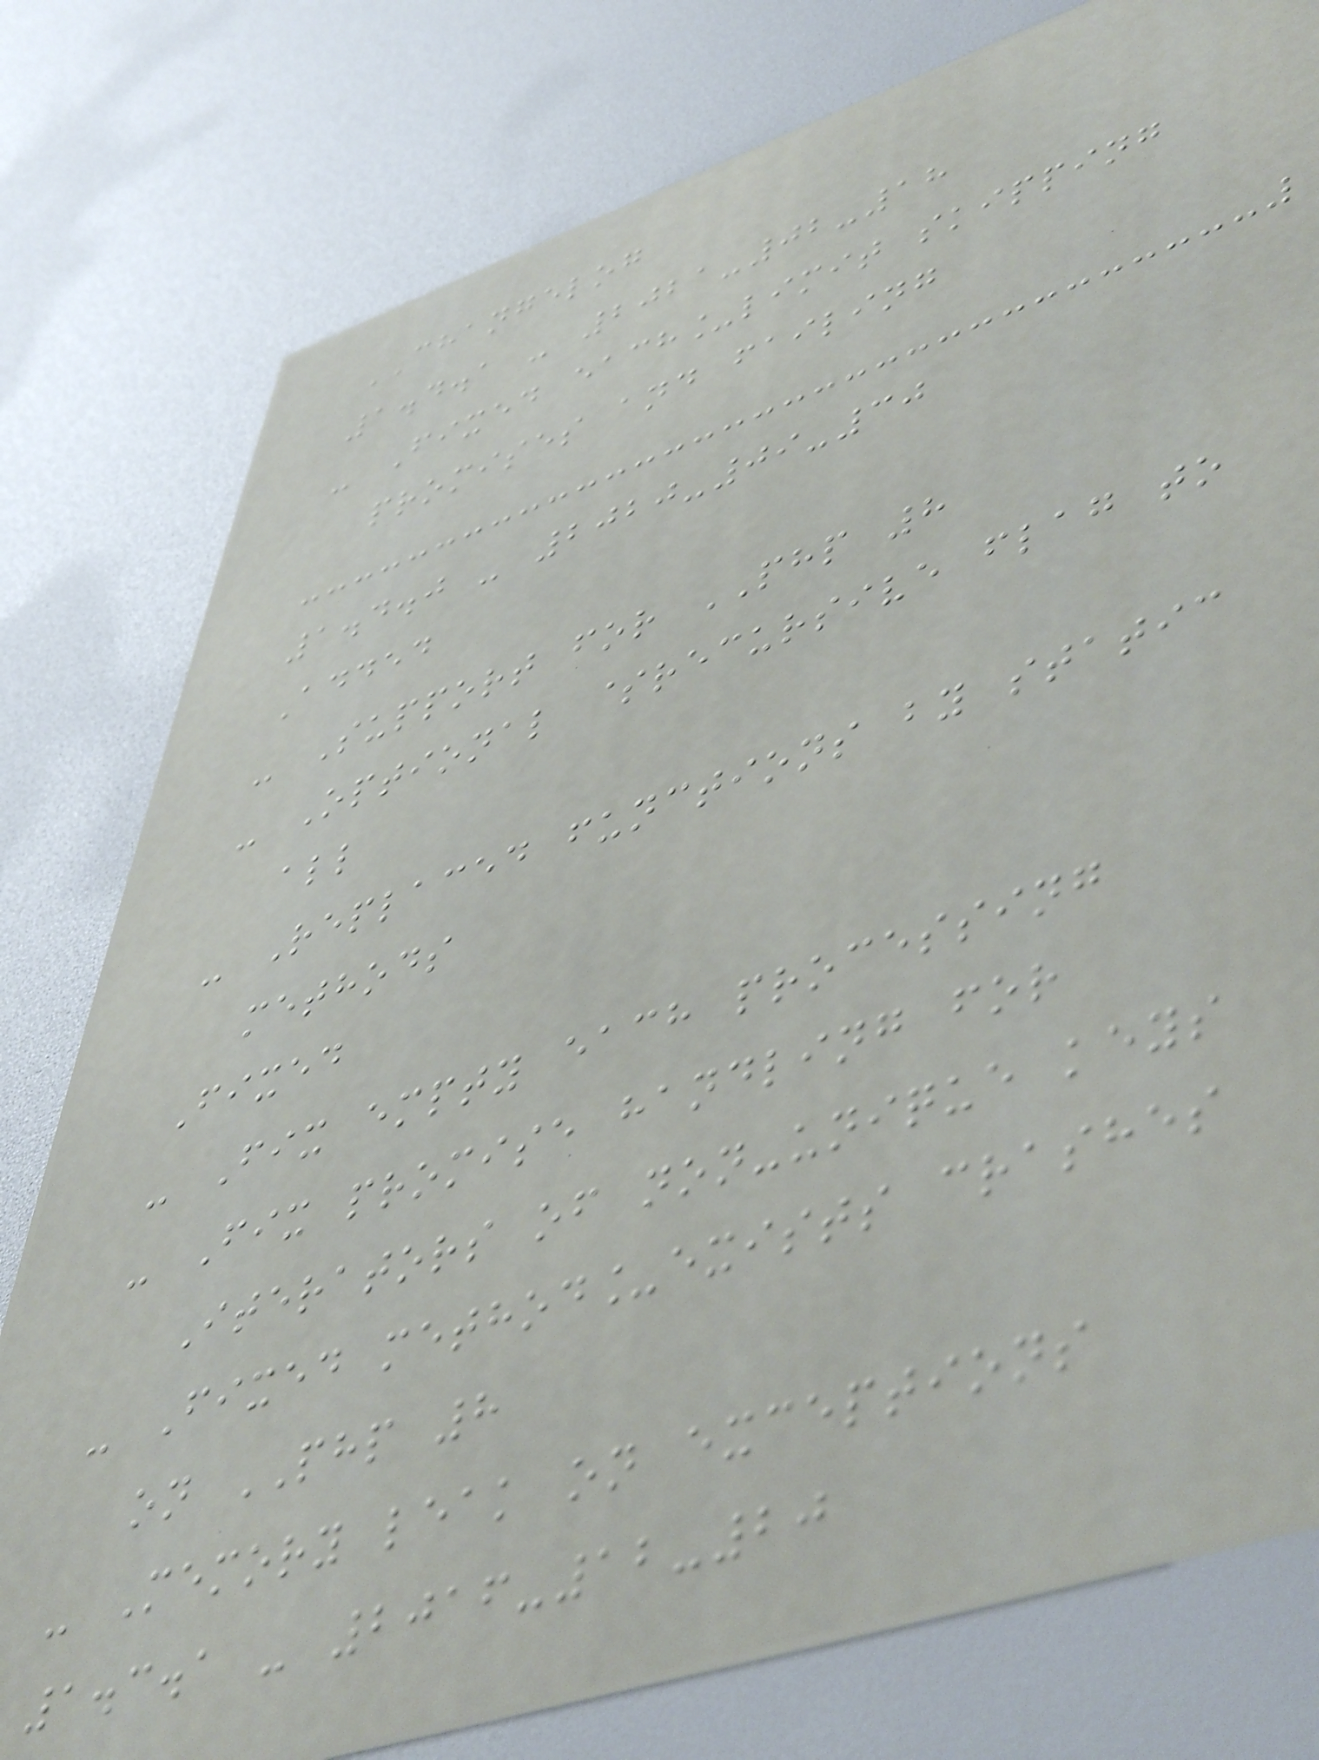CHANGELOG
1.4.1 - 2021-02-18
- Fixed each_limit skipping
promises and failing
1.4.0 - 2020-09-30
Added
- Support for PHP 8
- Optional $recursive flag to
all
- Replaced functions by static
methods
Fixed
- Fix empty each processing
- Fix promise handling for
Iterators of non-unique keys
- Fixed method_exists crashes
on PHP 8
- Memory leak on exceptions
1.3.1 - 2016-12-20
